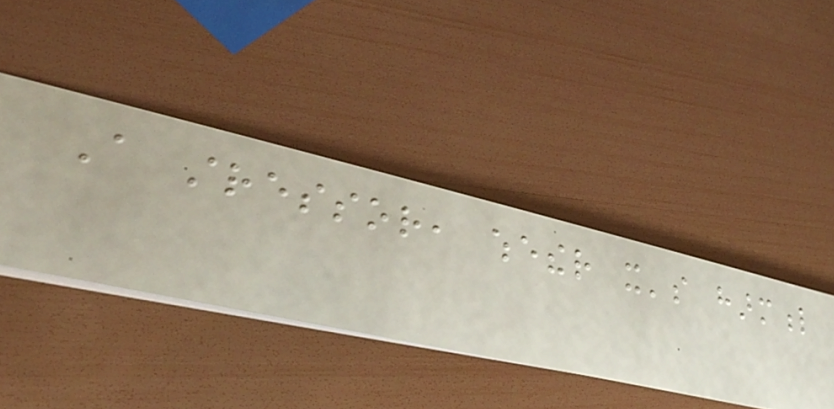A stressor, whether it's harmful
